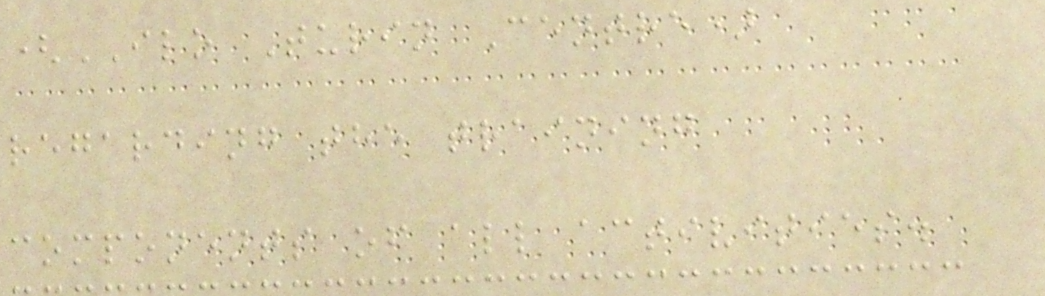(ILO Turin Centre)
regarding the training
components of all activities.
